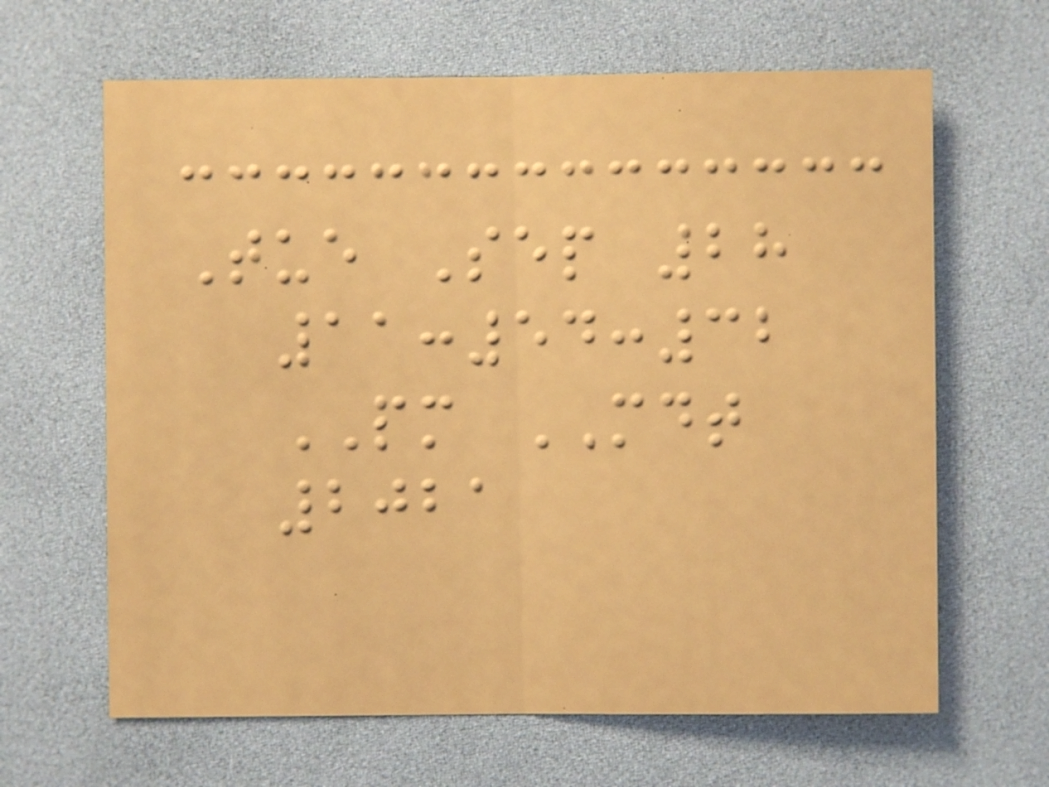Tue Sep 28
11:54:32
PM MDT
2021
